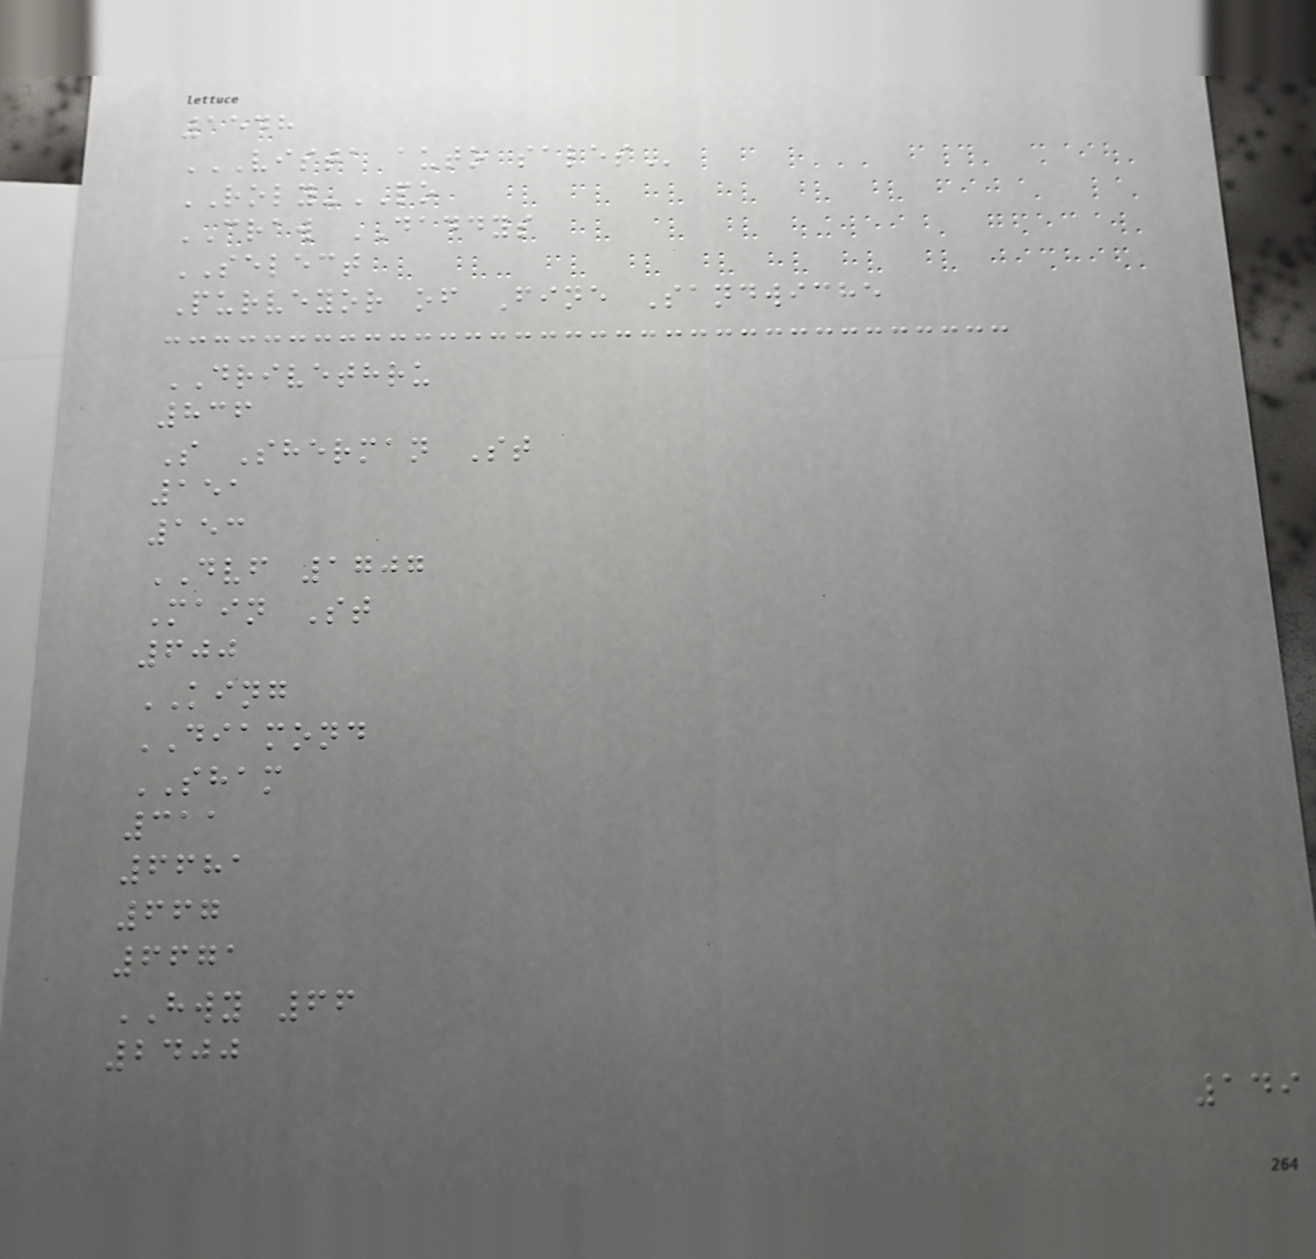1548
VISTA AUTO SALES
ROLY-PO
CRAW DADDYS
SELECT
Purveyor of Fine Sandwiche
DRIVETHRU
836
S Sherman St
151
153
DVF 1707
Main St
600
KING
DIAMOND
SHAM
311
6681
667
6671
HWY 66
2400
149
